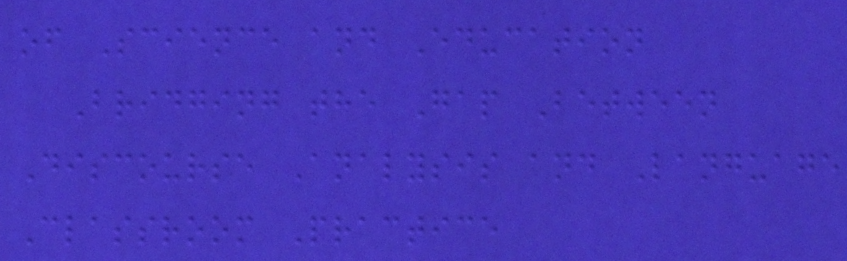of Science and Education
Bridging the Gap Between
Discourse Analysis and Language
Classroom Practice
